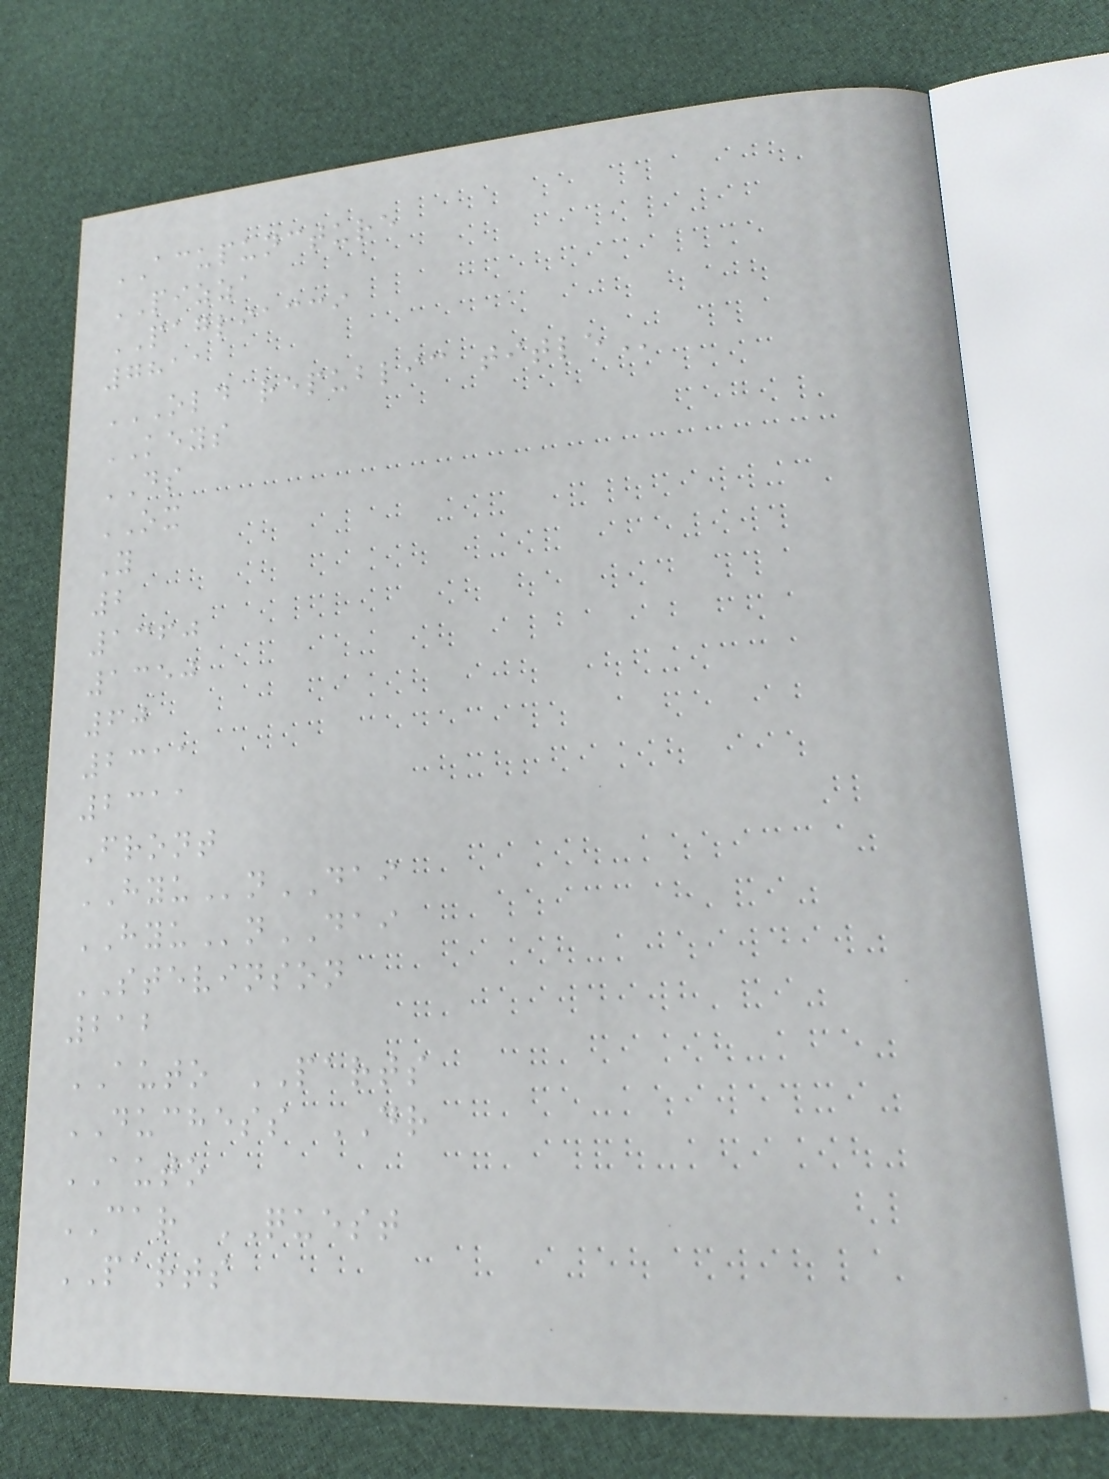ACUPUNCTURE
PIZZA
PAGLIACCI
7811
OLD REPUBLIC TITLE
KEYS
DS
OX
Y
2
1360
1350
60
2311
2311
Front
HYUnDAI
HYUnDAI
STEVINSON
212
AUTO PARTS
DUCHESS DR
AUTO
CAR QUEST
PARTS
